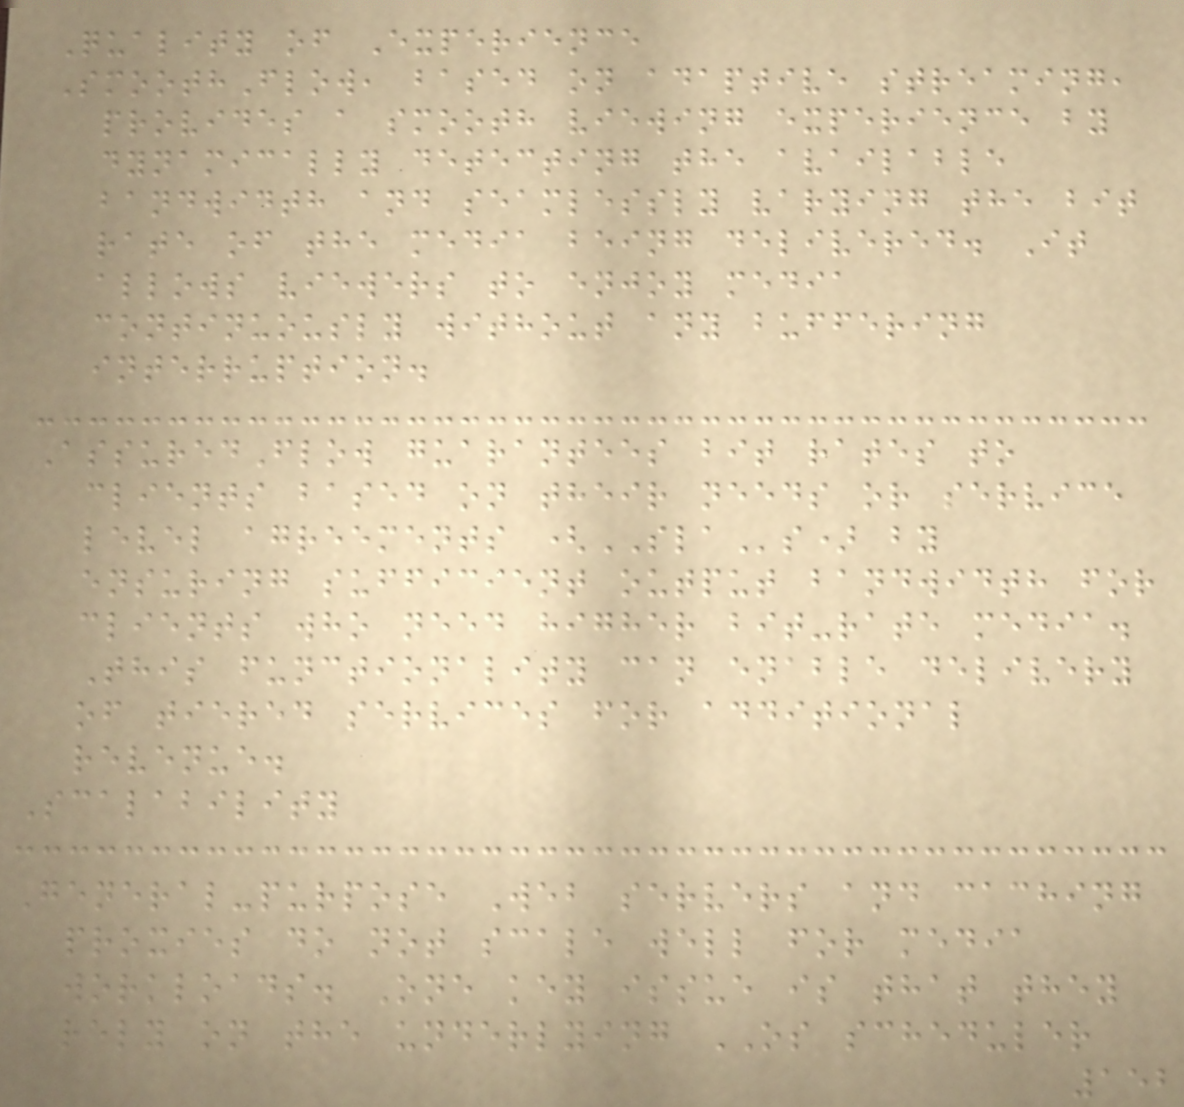Quality of Experience
SmoothFlow, based on adaptive streaming,
provides a smooth viewing experience by
dynamically detecting the available
bandwidth and seamlessly varying the bit
rate of the media being delivered. It
allows viewers to enjoy media
continuously without any buffering
interruption.
AssuredFlow guarantees bit rates to
clients based on their needs or service
level agreements (SLAs) by
ensuring sufficient output bandwidth for
clients who need higher bit-rate media.
This functionality can enable delivery
of tiered services for additional
revenue.
Scalability
General-purpose Web servers and caching
proxies do not scale well for media
workloads. One key issue is that they
rely on the underlying OS scheduler
152
